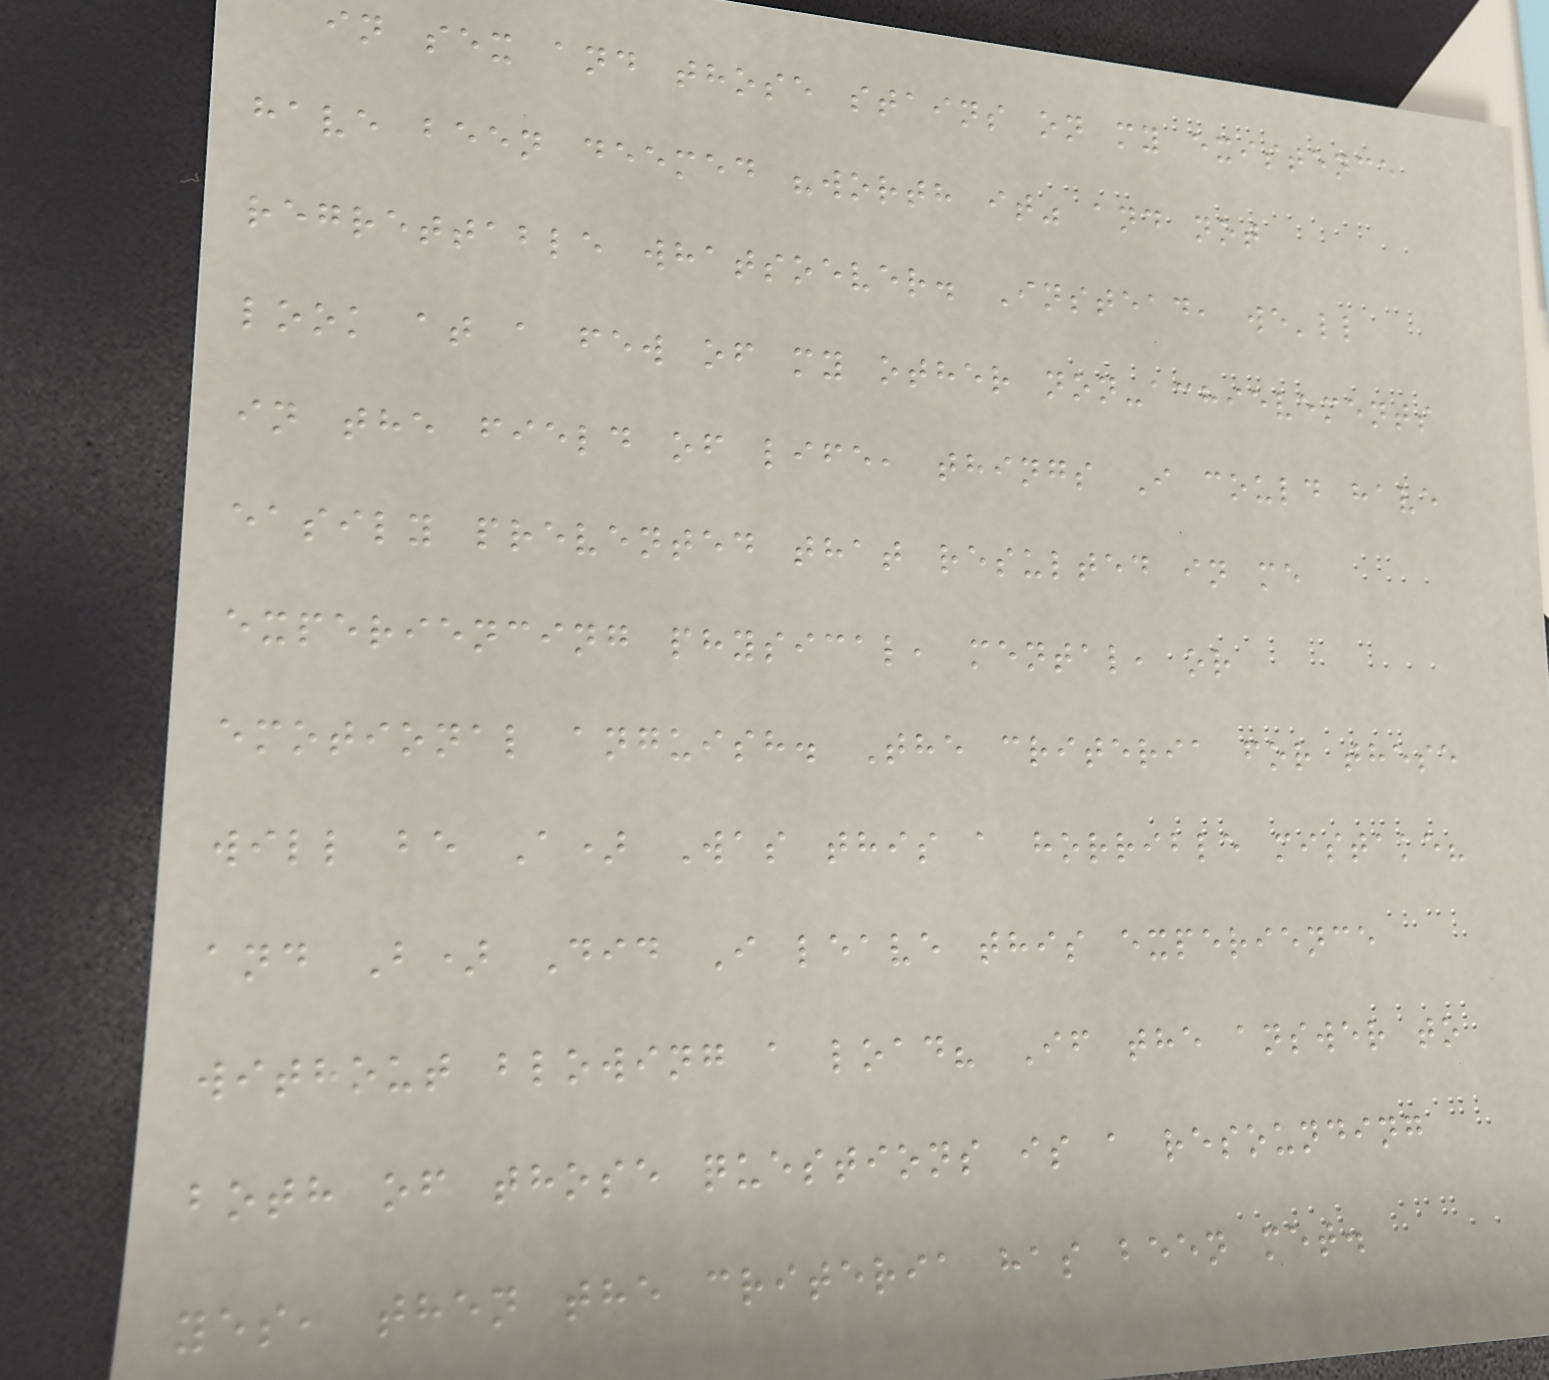in sex and those stains on my existence
have been deemed "worth it" and not
regrettable whatsoever. Instead, we'll
look at a few of my other non-achievements
in the field of life, things I could have
easily prevented that resulted in me
experiencing physical, mental, or
emotional anguish. The criteria for these
will be A) Was this a horrible mistake?
and B) Did I leave this experience
without blowing a load? If the answer to
both of those questions is a resounding
yes, then the criteria has been met.
